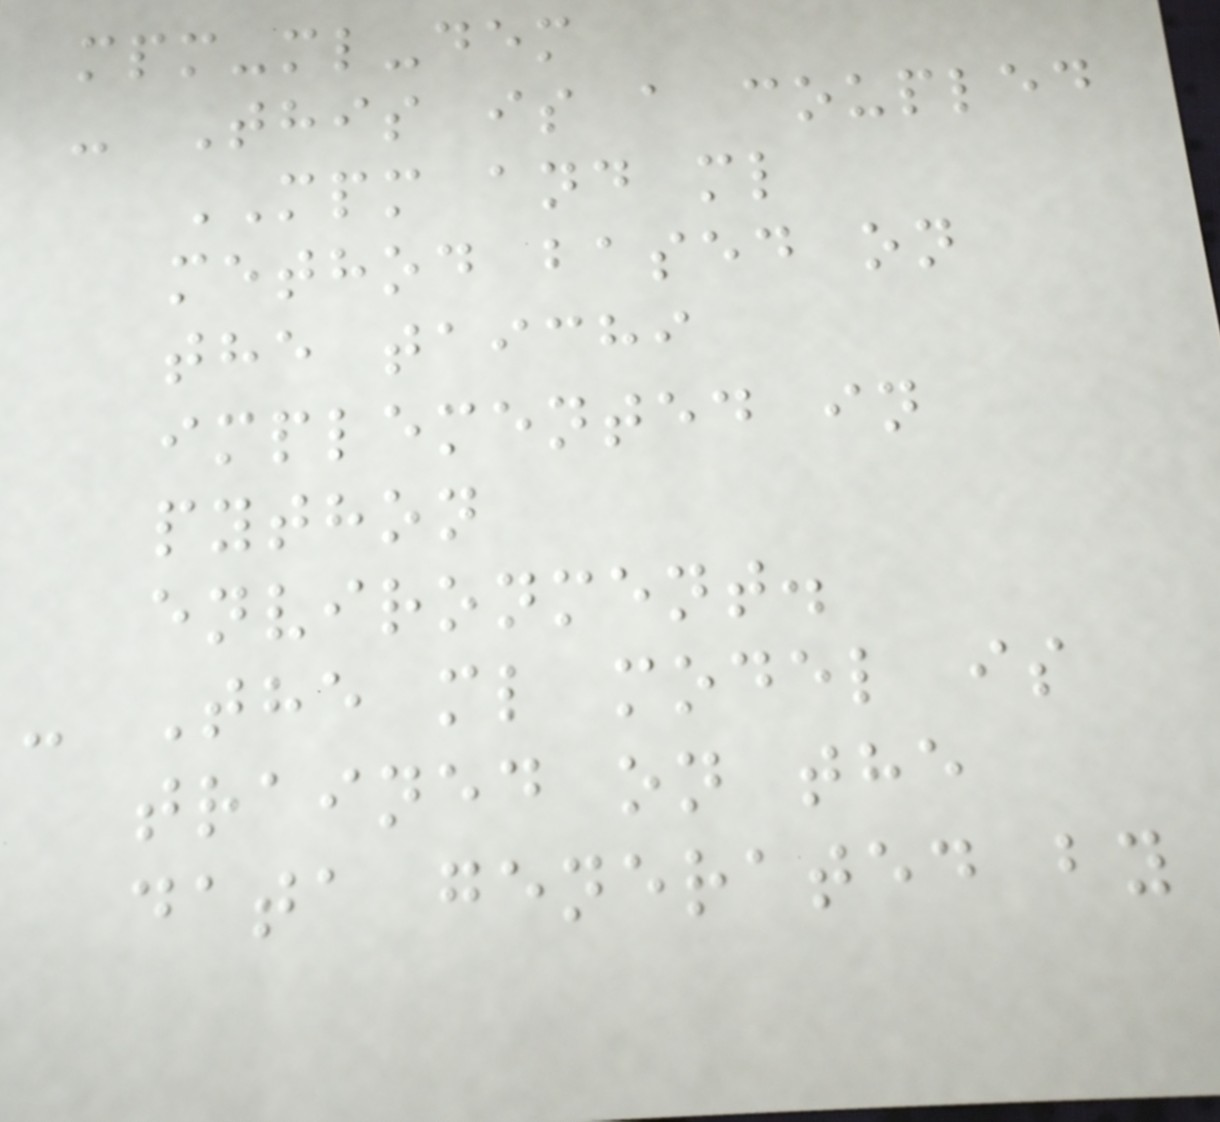mpm-ml-dem
- This is a coupled
MPM and ml
method based on
the taichi
implemented in
python
environment.
- The ml model is
trained on the
data generated by
